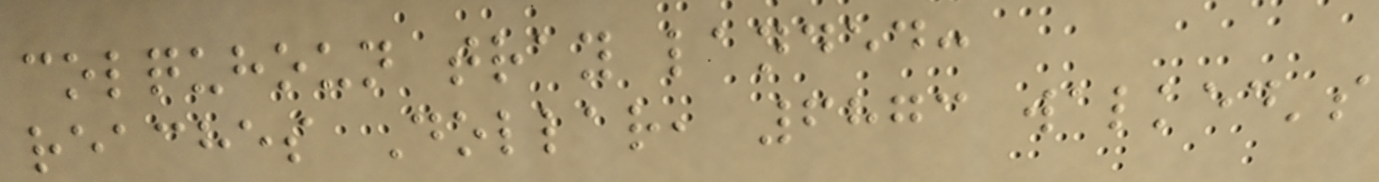colquhoun tray landed:
reaches Dollar, 6873 walked's
